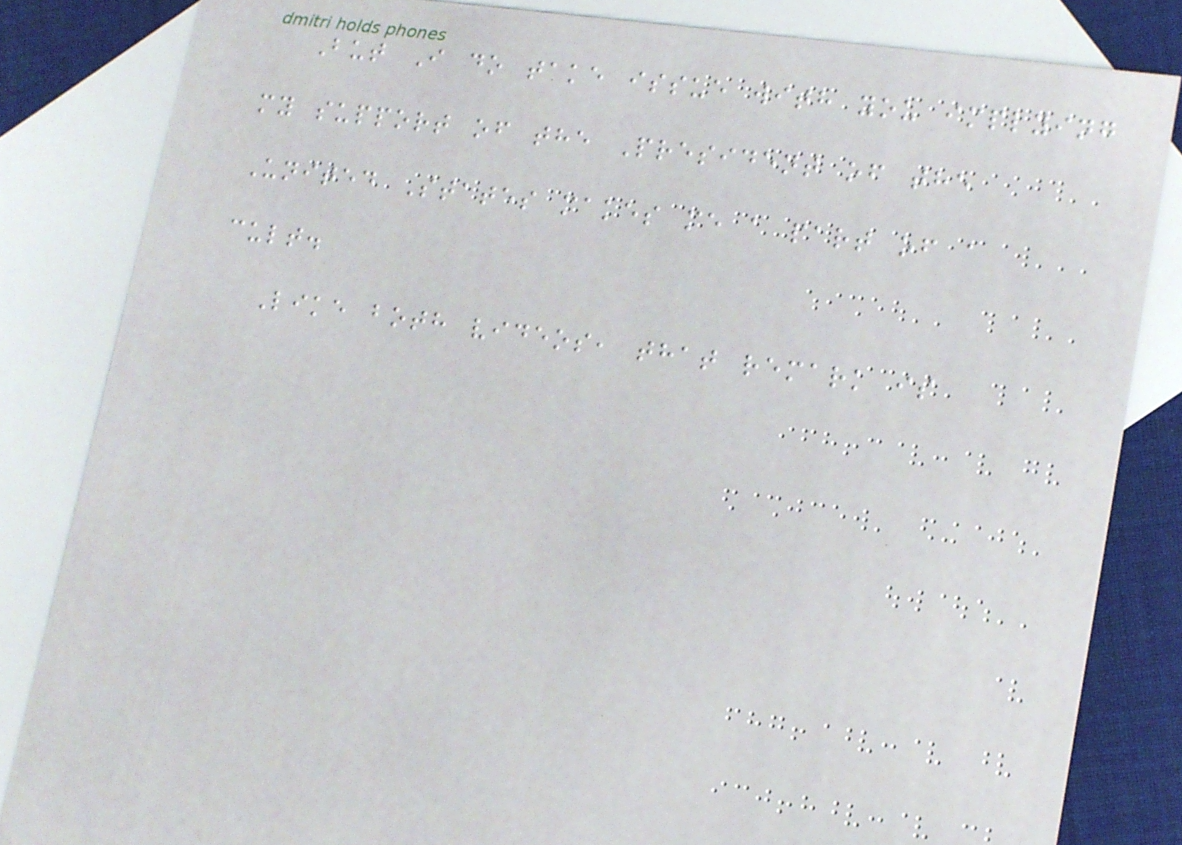But I do take issue with you implying
my support of the President of the
United States makes me a part of a
cult.
Like both videos, that remark is
